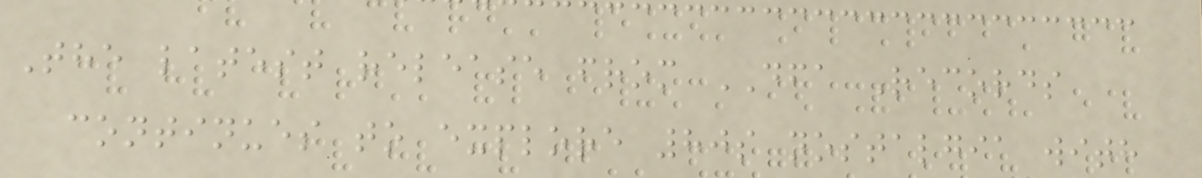The latest release from DFA Records
continues to explore 80s nostalgia with
